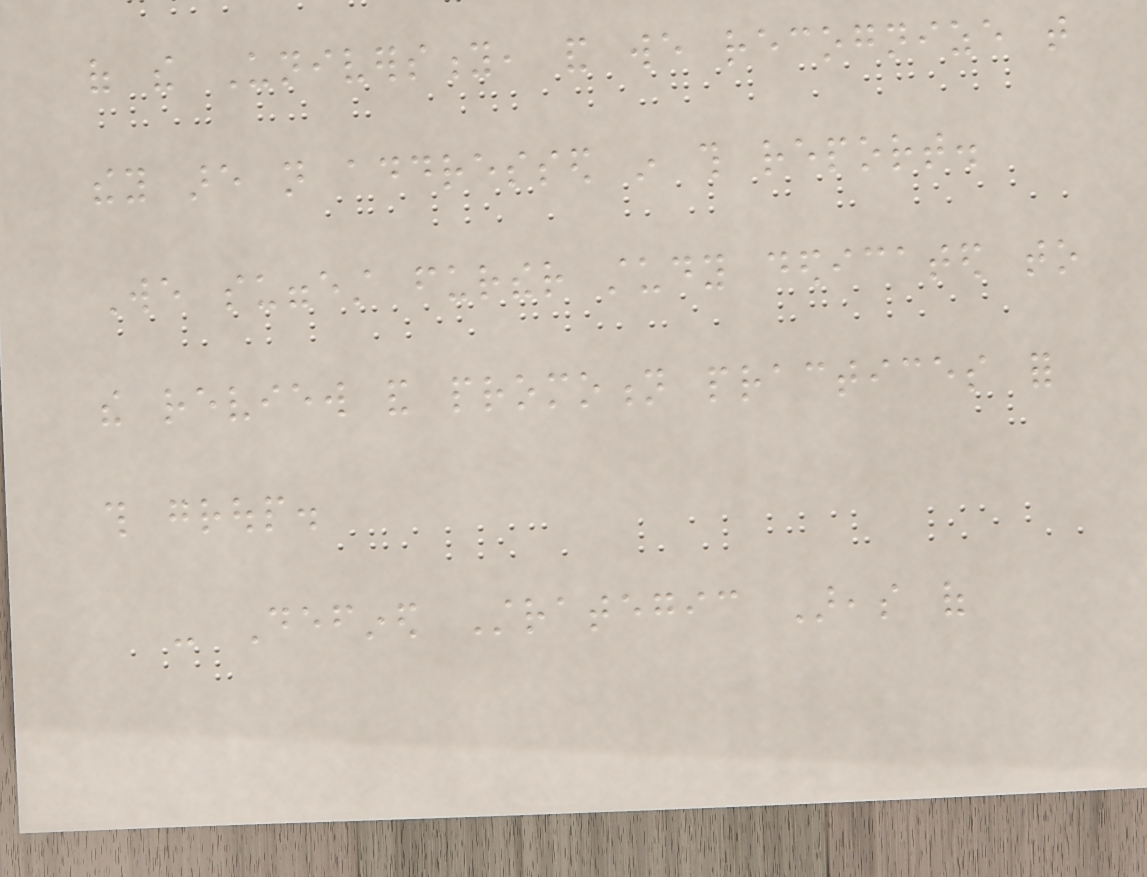of the University, and we recognize that
they are not addressed in this report.
We suggest further study dedicated to
the review and promotion practices for
this group.
- Defined Strategic Areas of
